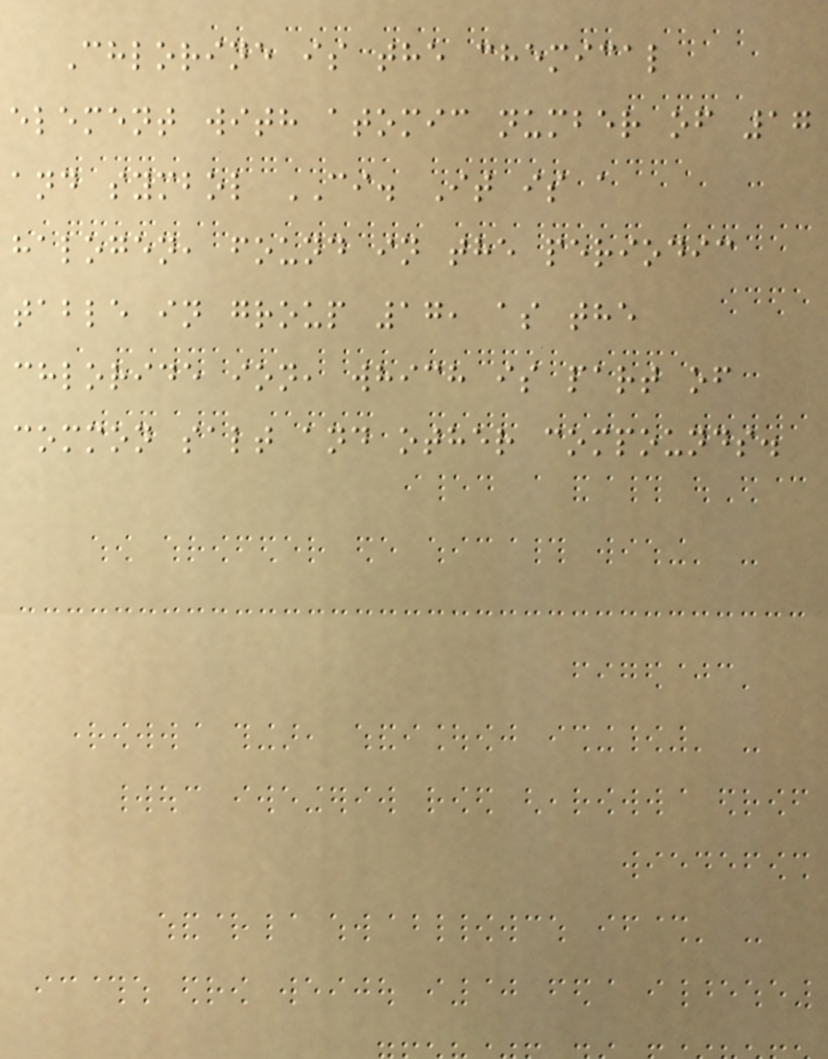Chlorine is the chemical
element with atomic number of 17
and symbol CI. It is a
halogen, found in the periodic
table in group 17, as the
chloride ion, which is part of
common salt and other compounds.
